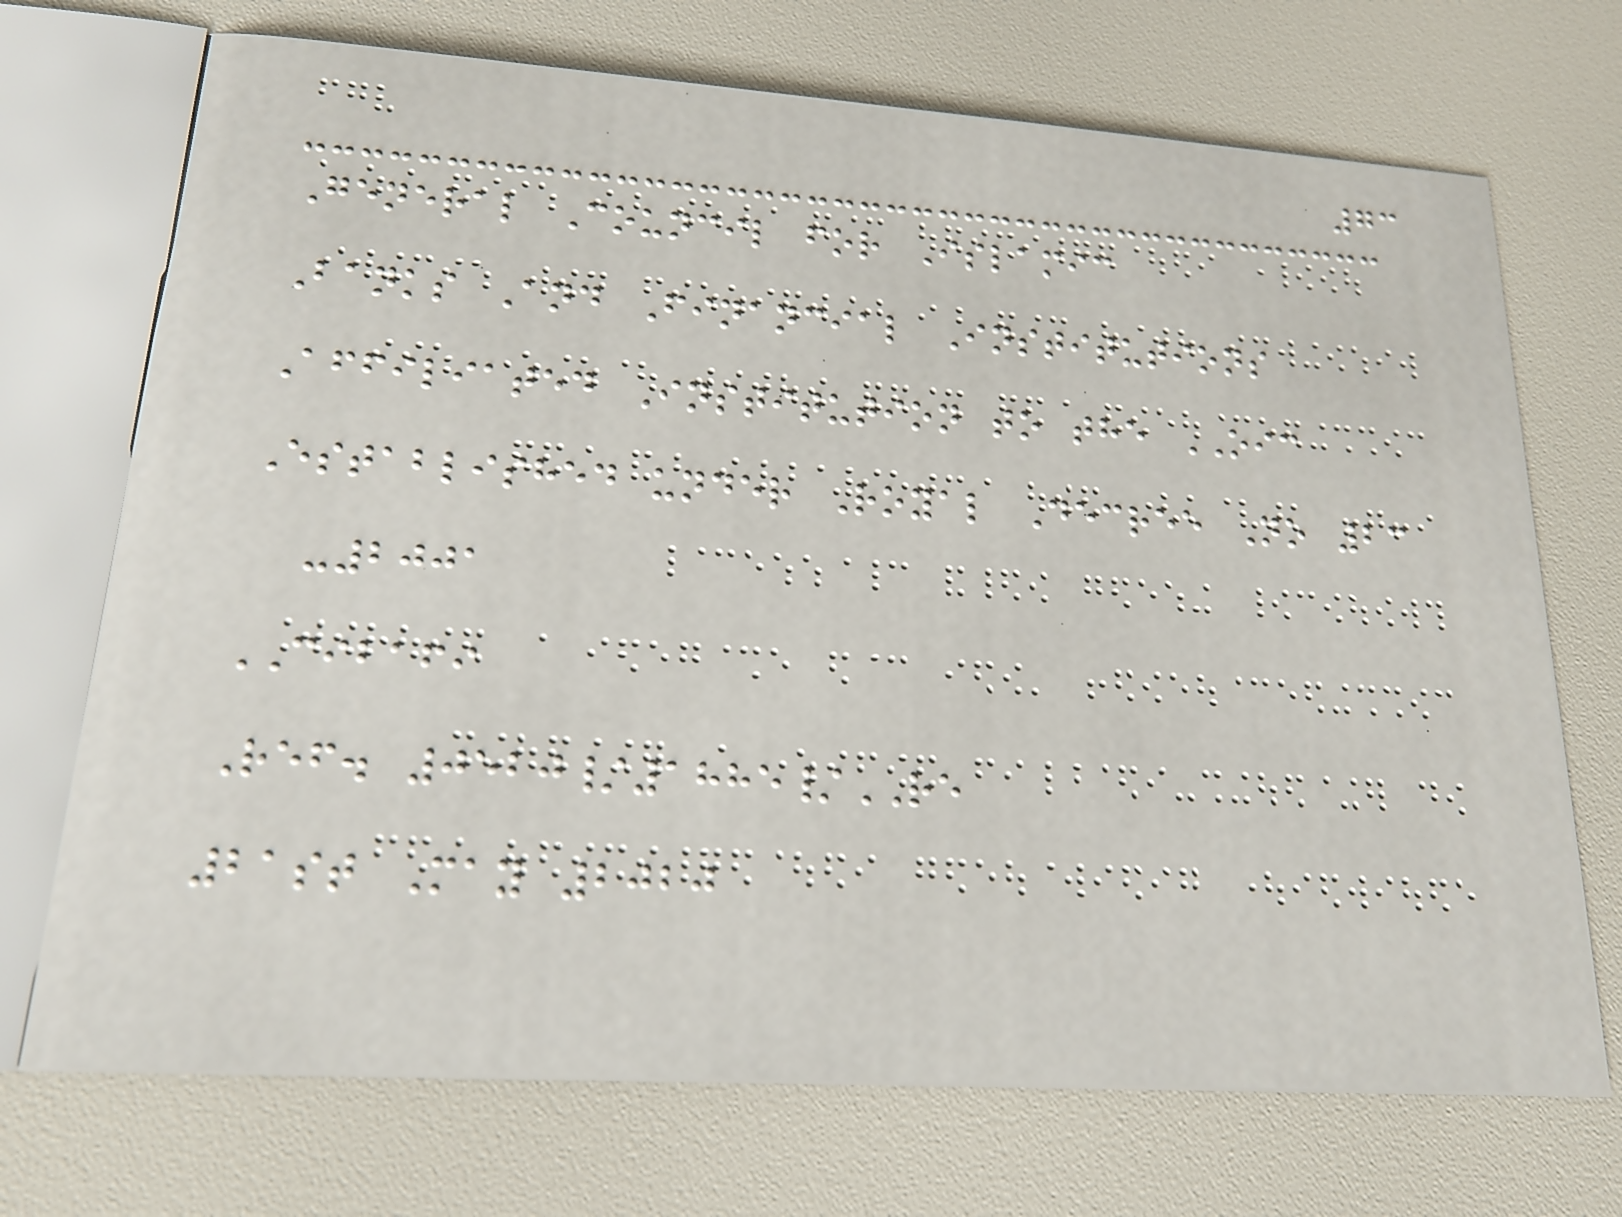73
General Council for Islamic
Banks And Financial Institutions
Affiliated Institution to the OIC
Established under Royal Decree No 23
-2001
CIBAFI
Ref. 0520/1885/RE
21st May 2020
